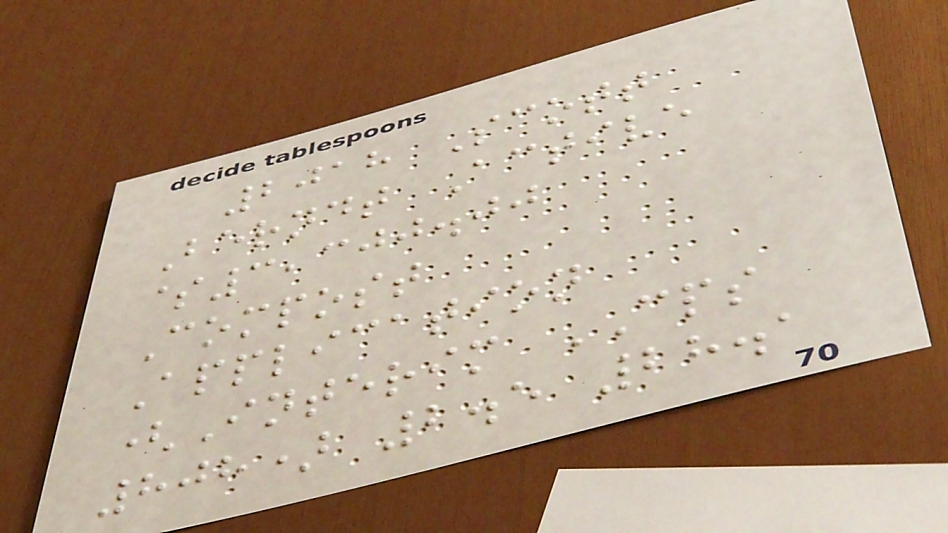2018 Scott
Berndt Active
$3,300.00
Compost
Application
(Interim CPS
808) 2.5 28.1
